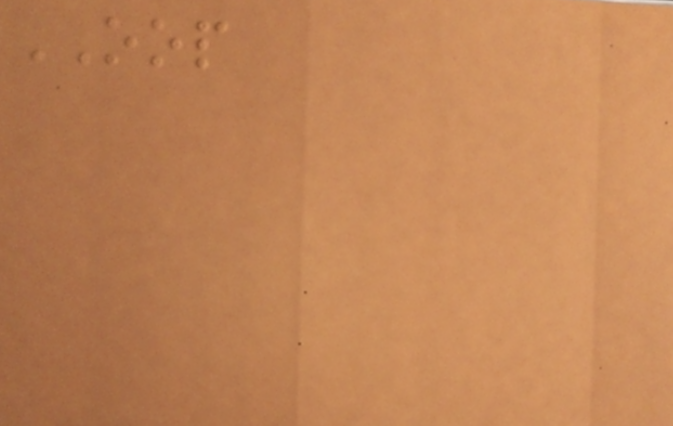OOP
